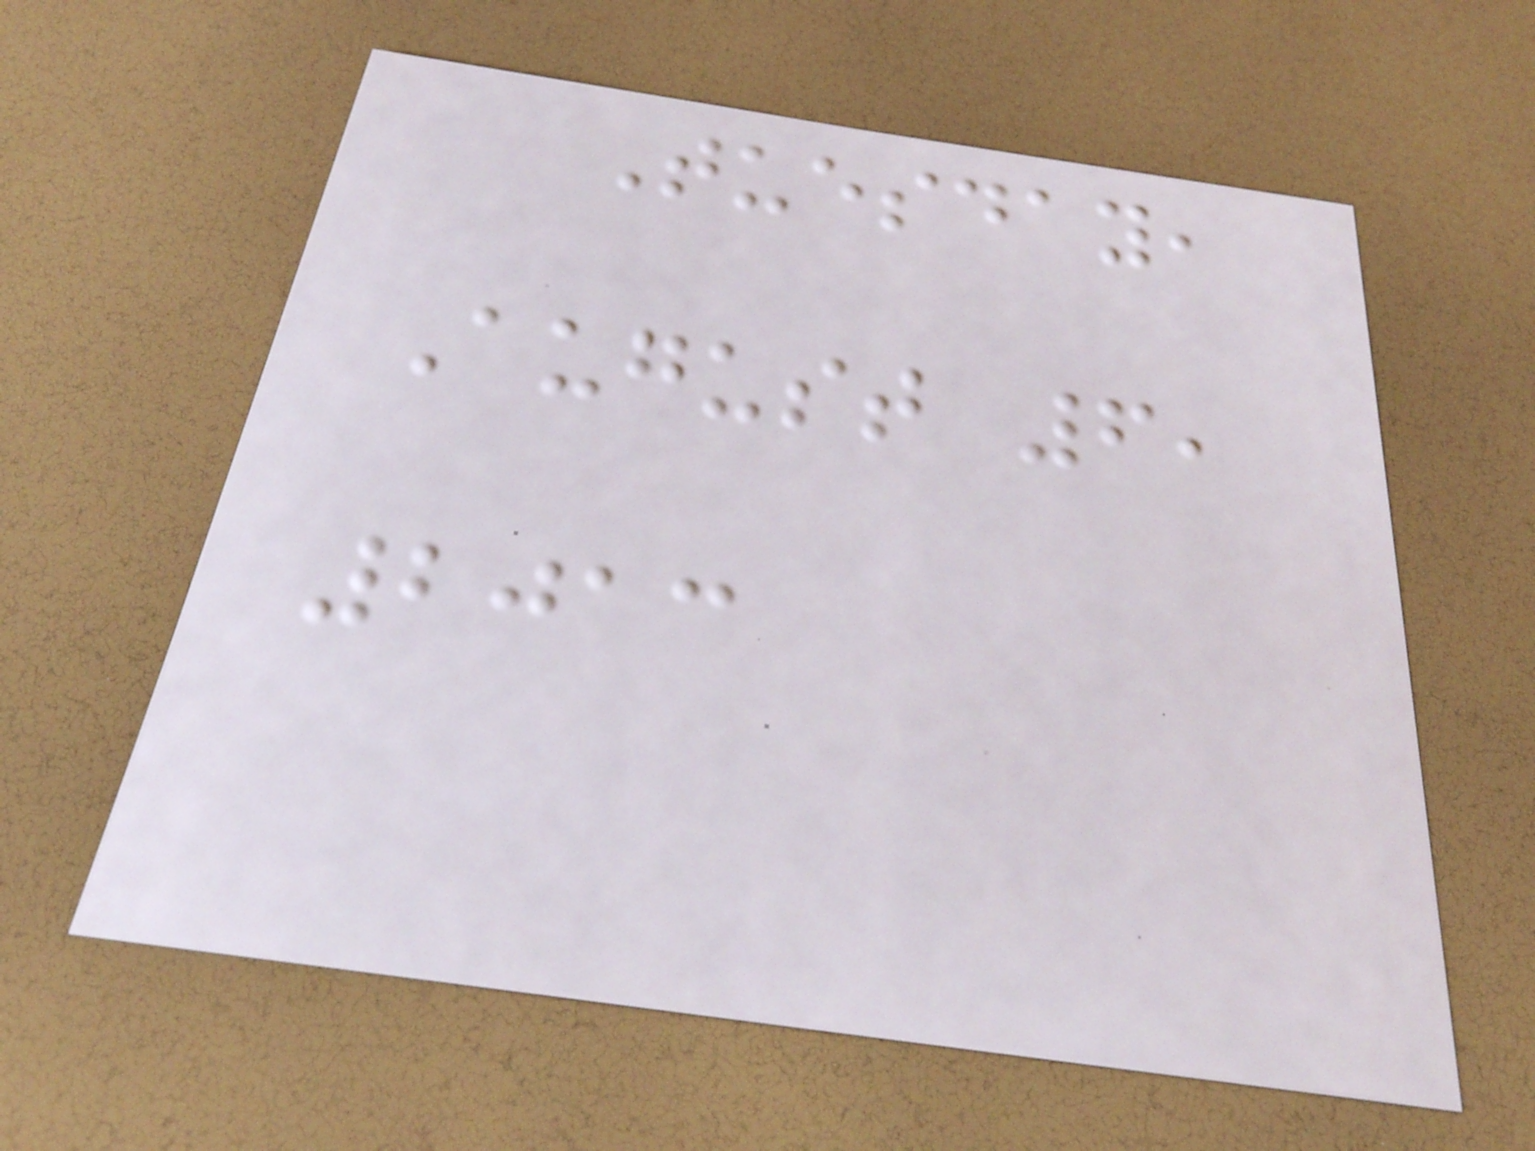Tuesday,
August 6,
2013
